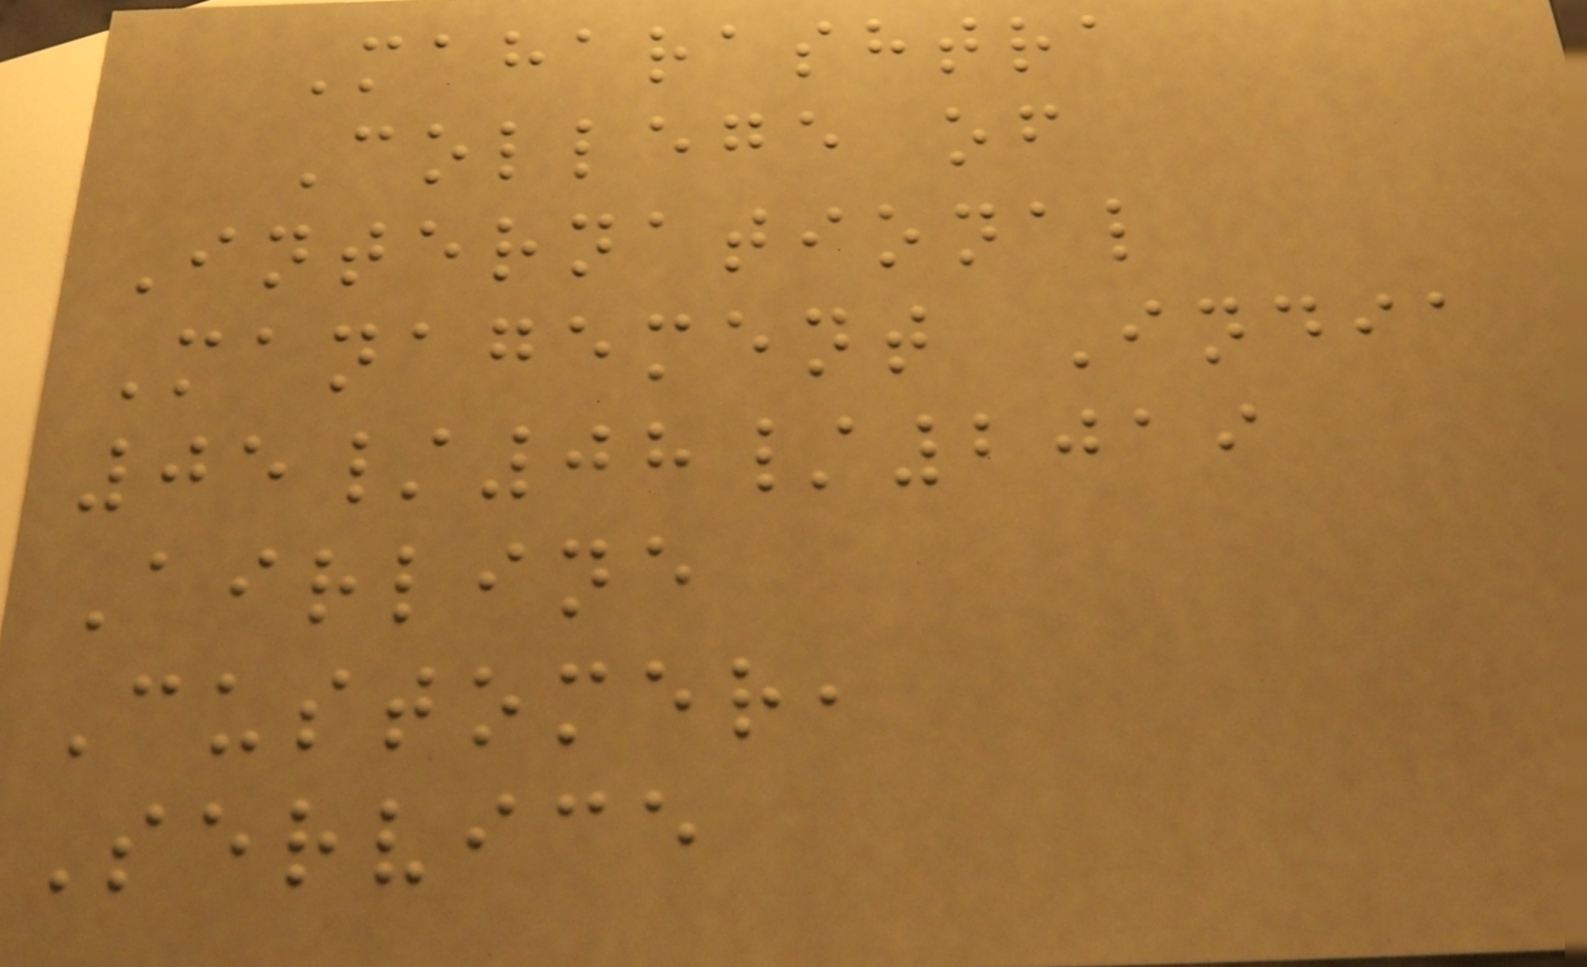Maharashtra
College of
International
Management India
05/08/2019
Airline
Customer,
Service
